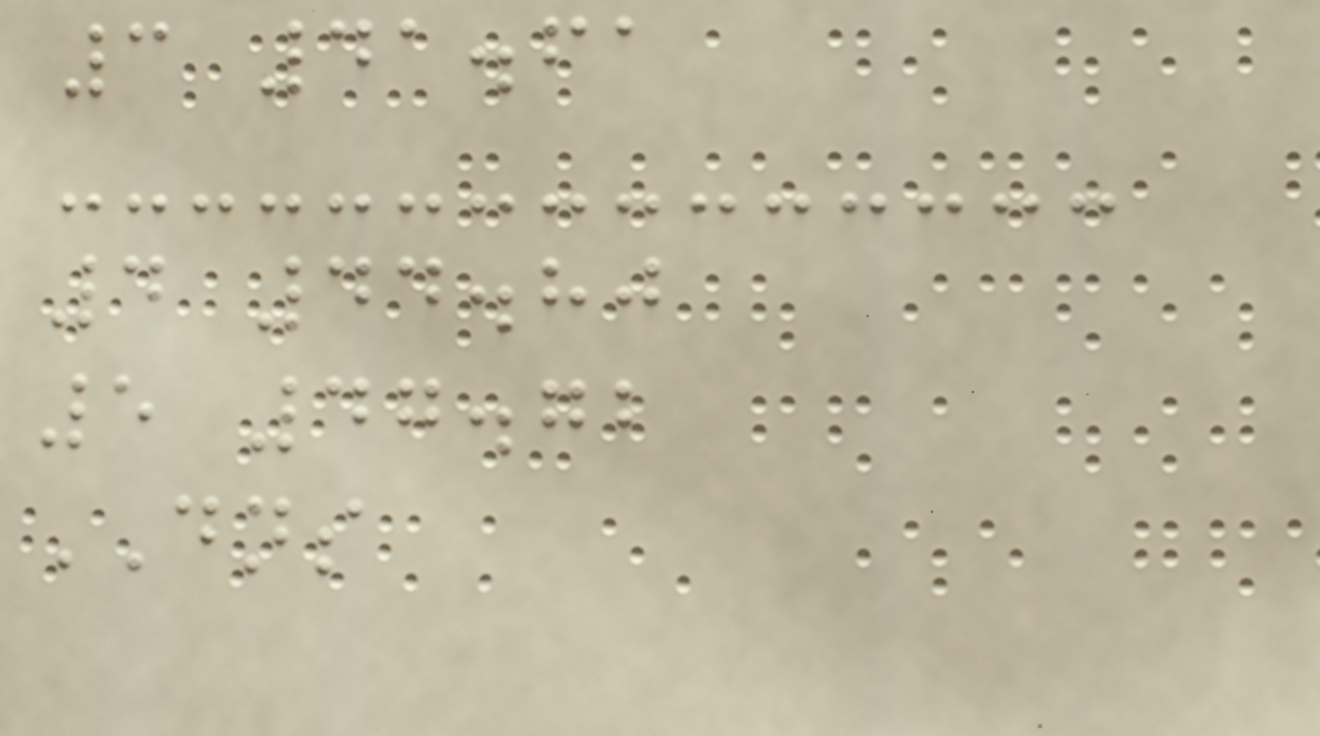3 41.61
4 44.80
5 47.72
DNS
